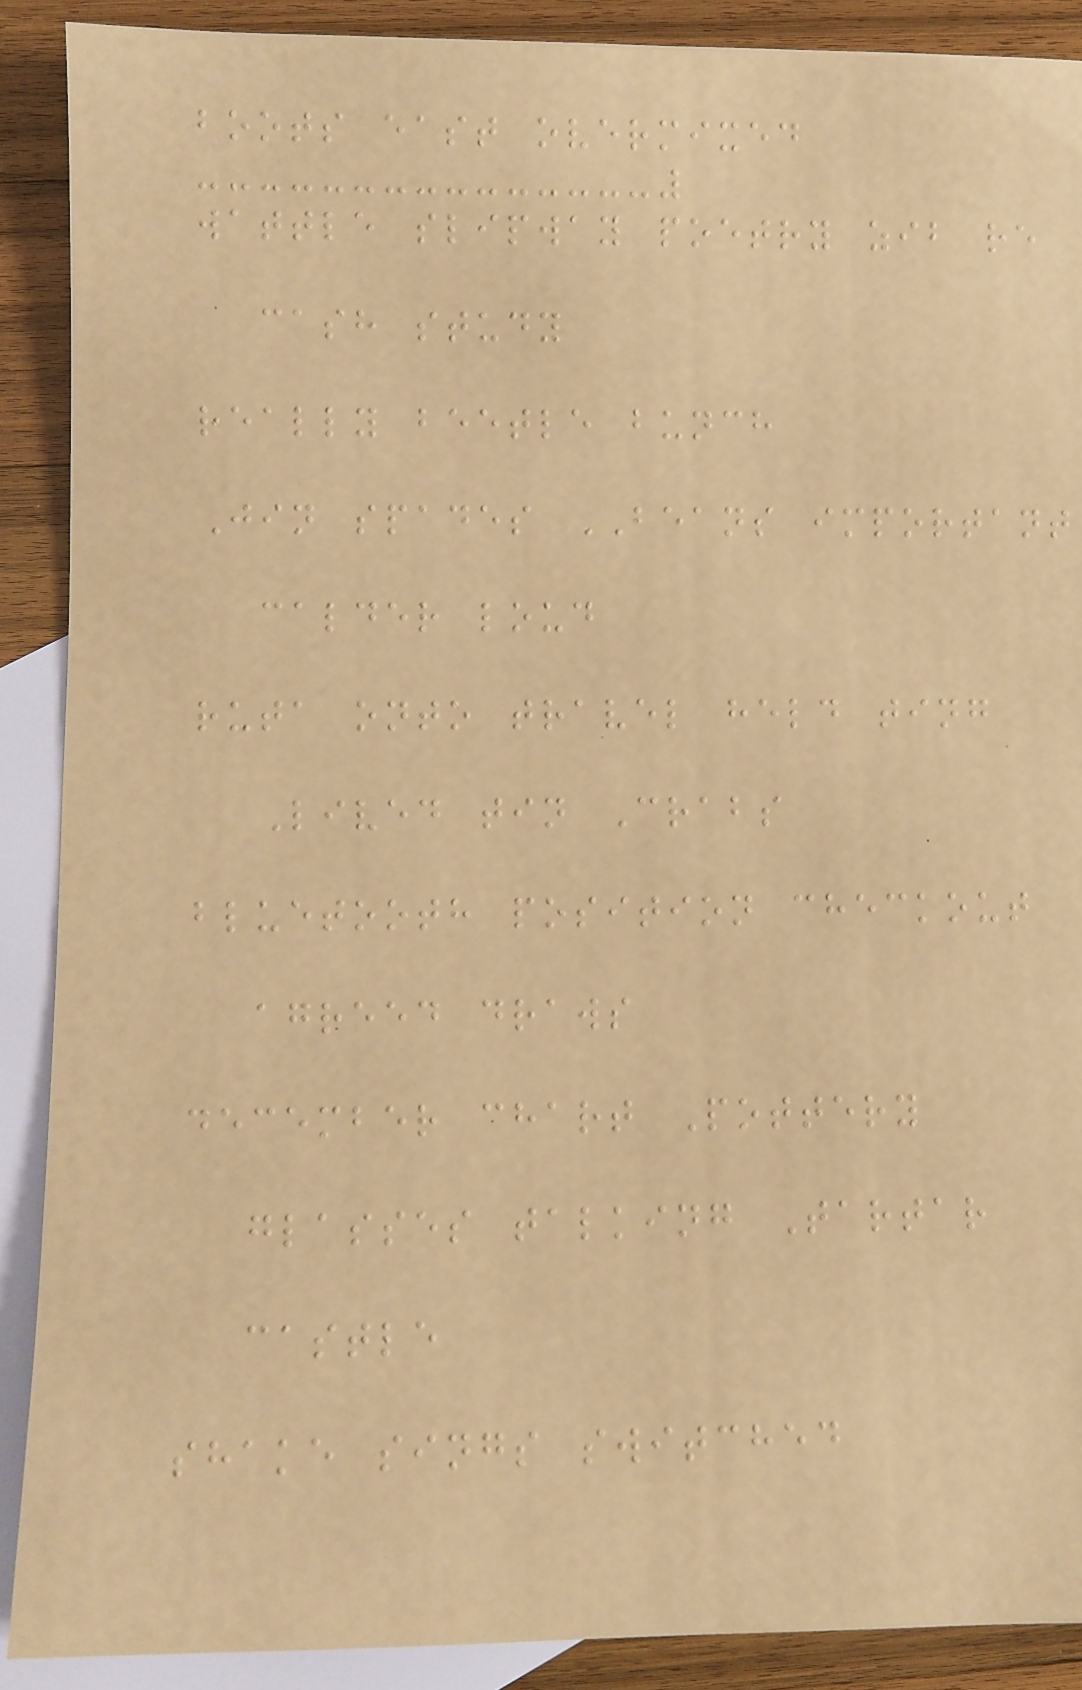boots east overmixed
wattle slipway poetry zib re
cash study
really beetle bunch
Jin spades BEANS important
calder loud
ruta onto travel held ting
Lived tin Crabs
bluetooth position checkout
agreed draws
december chart Pottery
glasses talking Tartar
castle
shake sings switched
